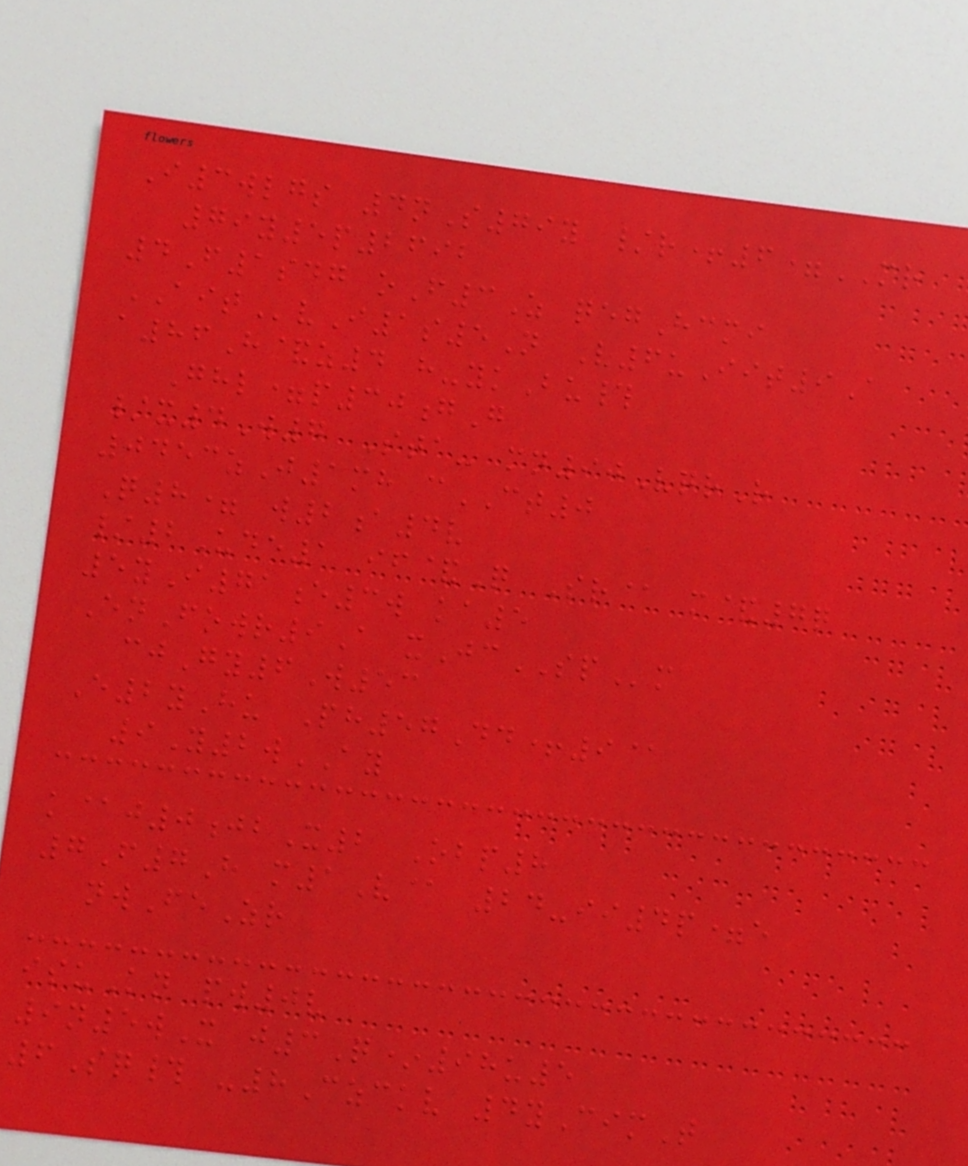I3wlgs 4nS79y /r+6=MR
79y5p2692
4F1sdg oF3Z qegHcmi
AITvI1s5N V6uIit9A
a86H&z4 h-ykBu#
Ghl=p30gG
/x4W7 Sta- mn90VqrR
0453zJ1mh cCT0
Q8= w2a4v
/2Ude1 if&Q Sr@ m&7q
5yI71e3w ka5
EnFowr9A xJcSPm
cjGy6W53
E2yHu Ph57Dd+9@
9Y2wAY
k@j0jbX2 Obp8
7F7H m1V@ 24-ii4p=e
nwFeZr
isuKn pw0v
9n5wX j3Q*98u5
6Sq# -8Czckv 4yCimT
